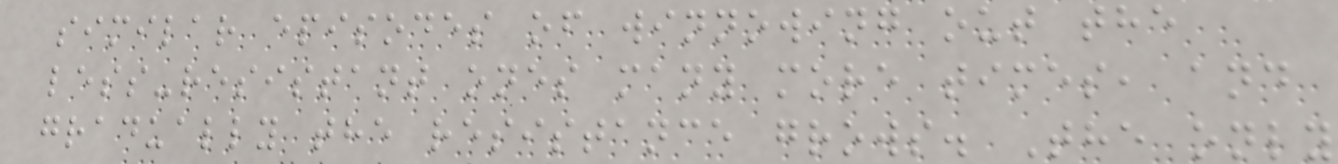similar episodes of winnowing out the
less-resistant ones many more times, and
gradually the resistance grows. The only
